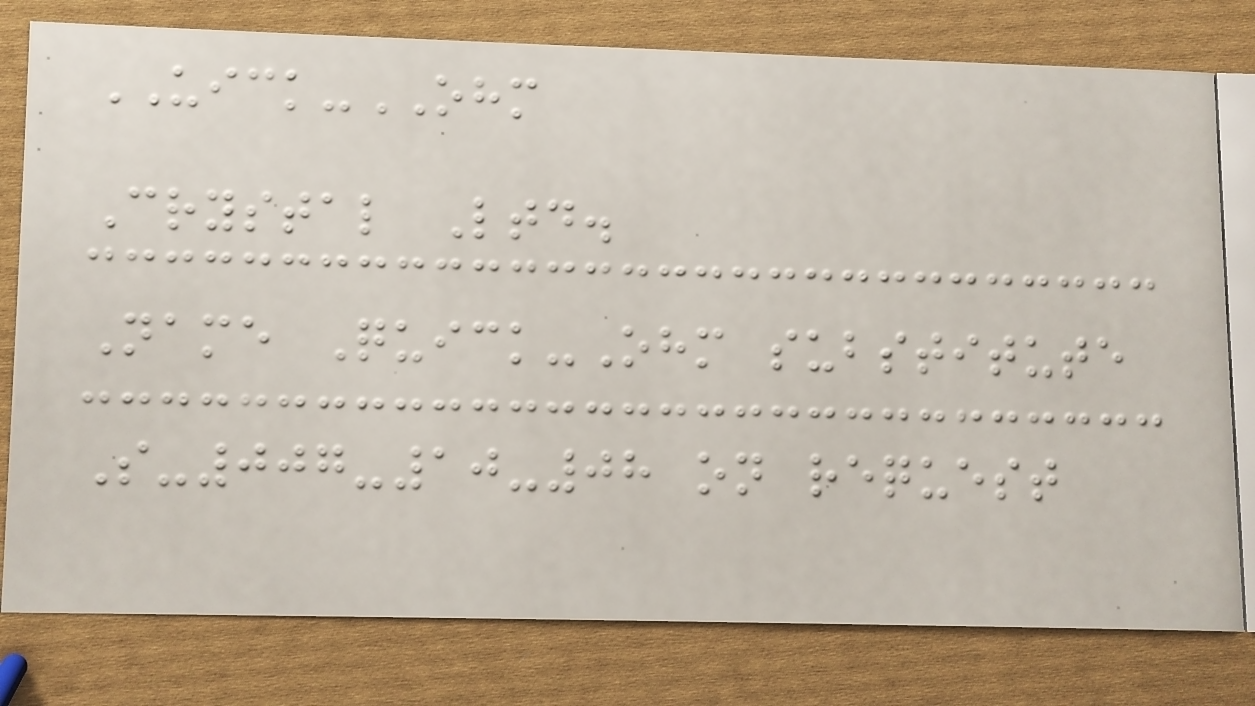UICK-OHM
Crystal Ltd.
Name Quick-Ohm substitute
S-007-10-08 on request
